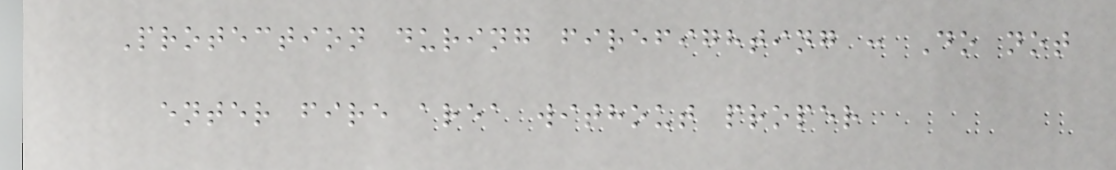Protection during firefighting : Do not
enter fire area without proper
